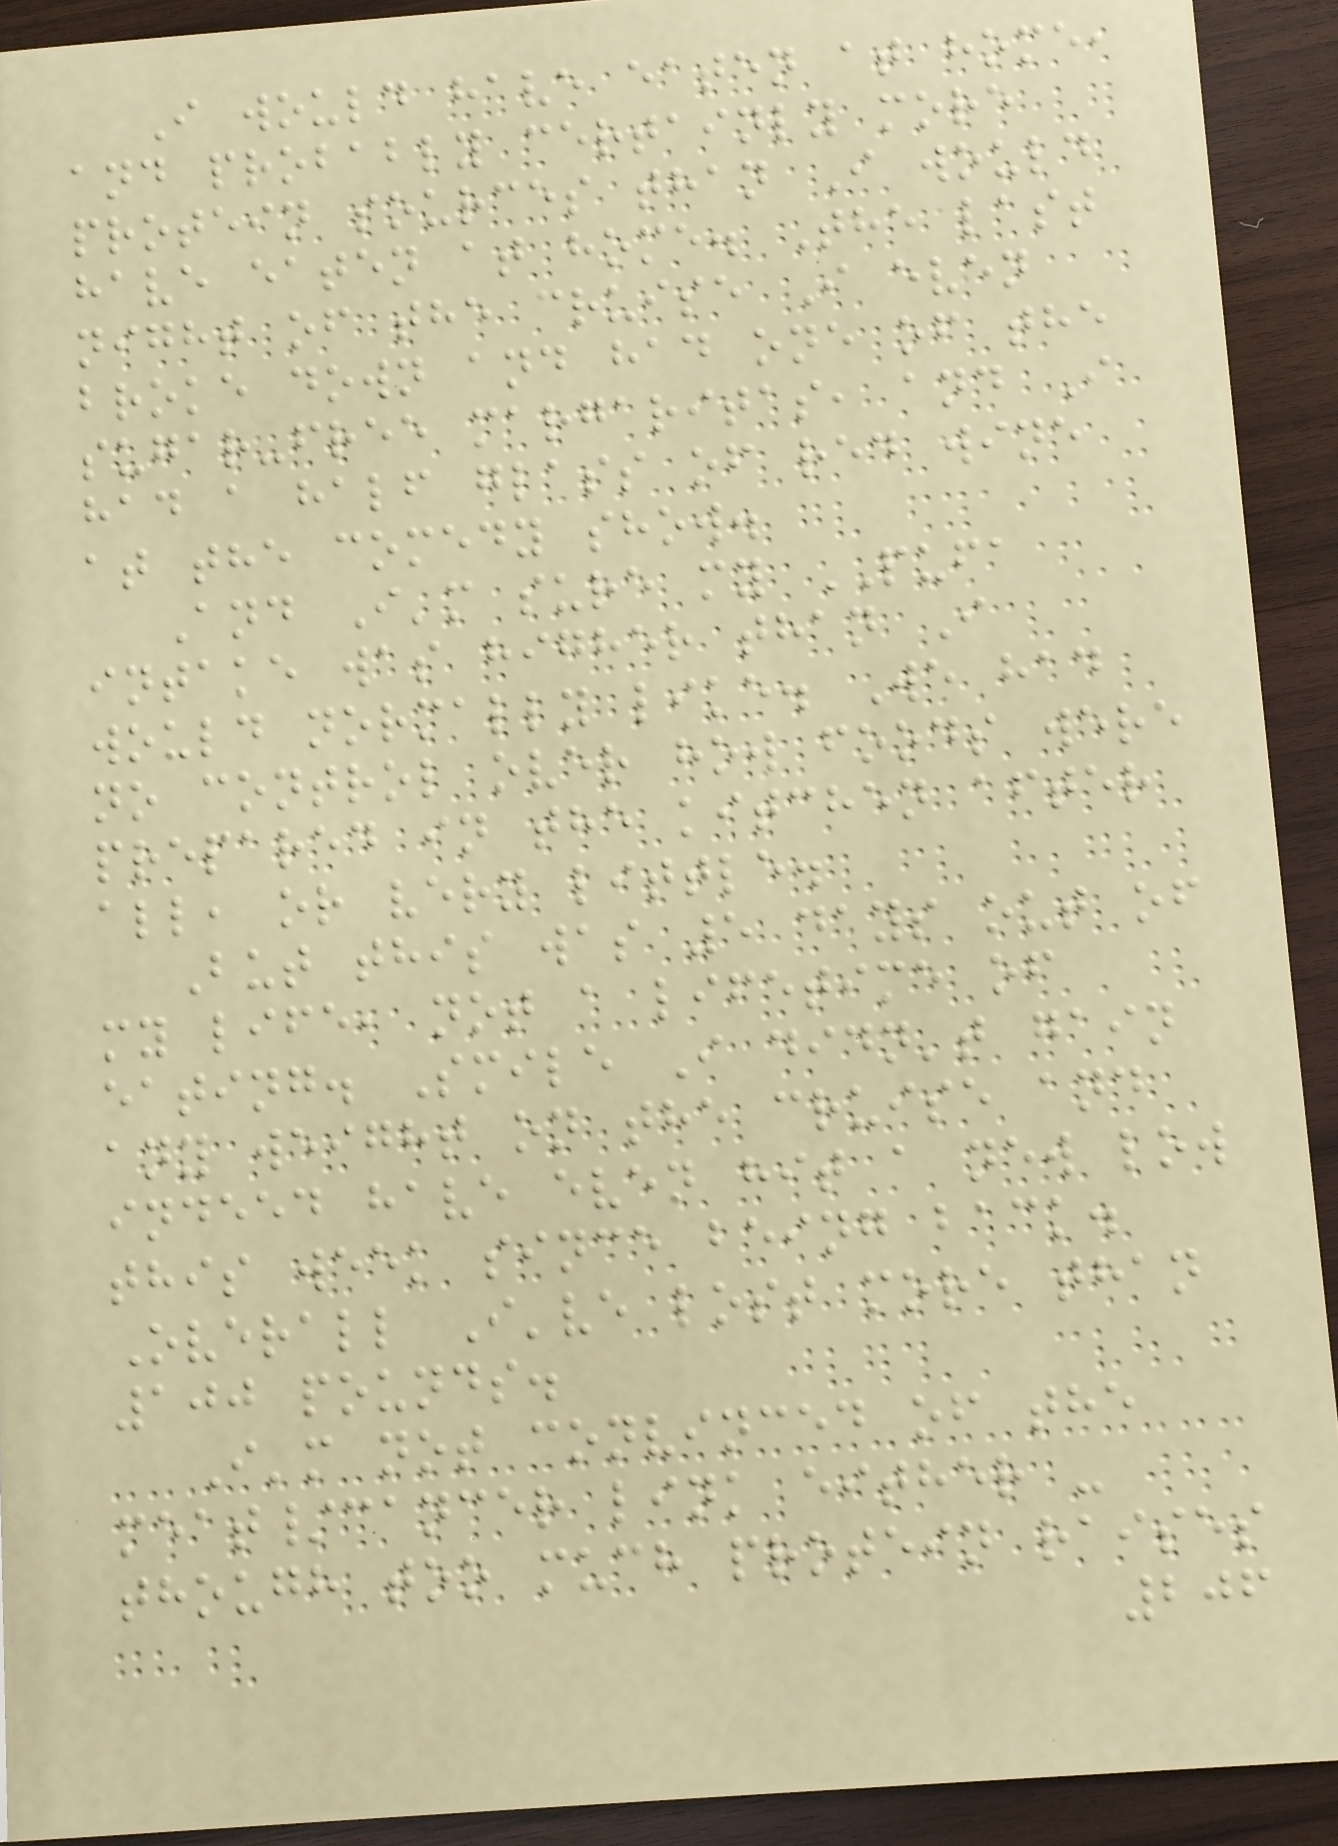I would have eaten at home,
and probably certainly more
protein sources than I would
have eaten at home. The last
night of the cruise I even
broke down and had one of the
sugar-free margaritas, and I
had a half glass of red wine
at the comedy show.
And I'm sure my PUFA
intake was higher than I
would normally like. We had
no control over how foods were
prepared in the kitchen after
all, or very little.
But this was 5 days out of
my life, not a lifetime of
eating. Smile I didn't gain
any weight on the cruise and
indeed have even hit a new low
this week since being back.
Overall I've lost more than
100 pounds.
I'm not convinced of the
meat/cancer link either -
though too much protein raises
206
